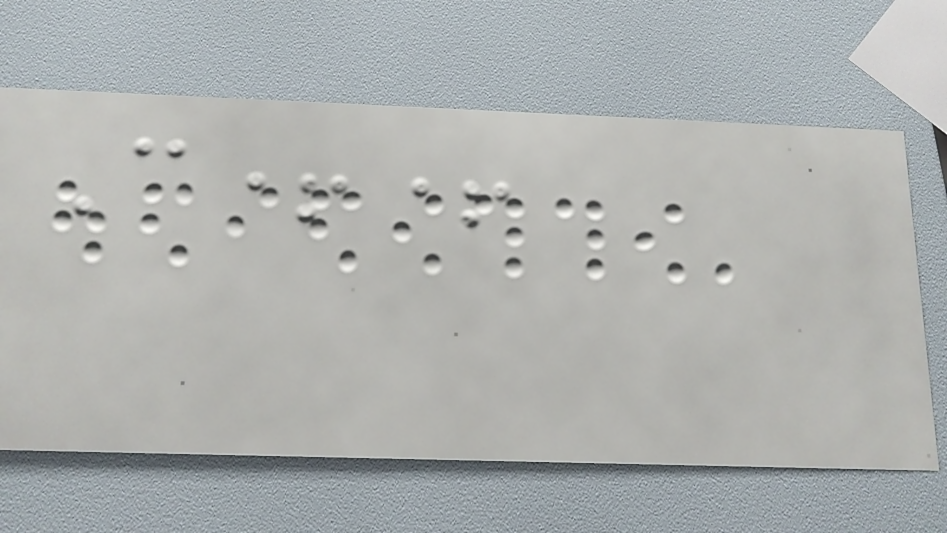C++
